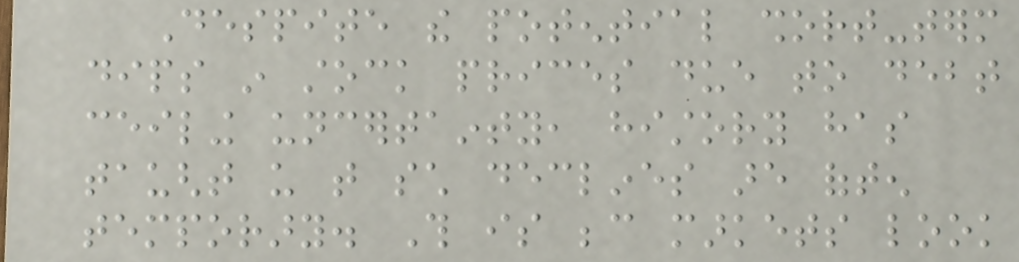Despite the potential short-term
dips in stock prices due to debt
ceiling uncertainty, history has
taught us that such declines are often
temporary. This is because markets look
